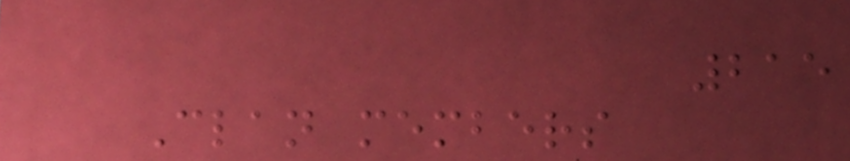215
Clan members
